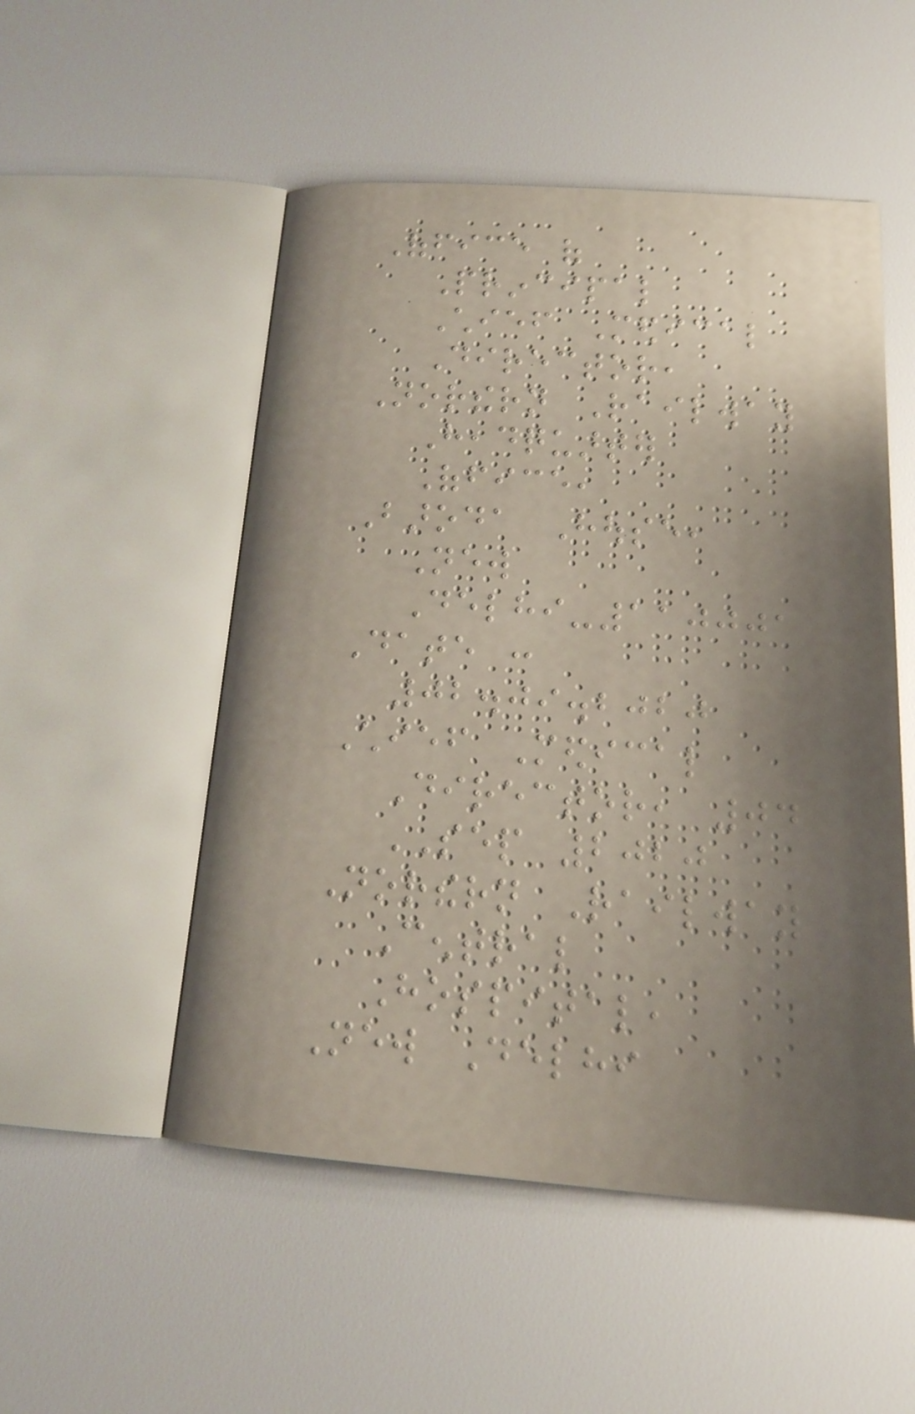Office of
Principal
Chief Medical
Director,
Northern Railway
Headquarter
Office,
Baroda House,
New
Delhi-110001
Date :
02.09.2020
Chief Medical
Director, 04
SEP 2020
Northern Railway
Central
Hospital,
New Delhi
